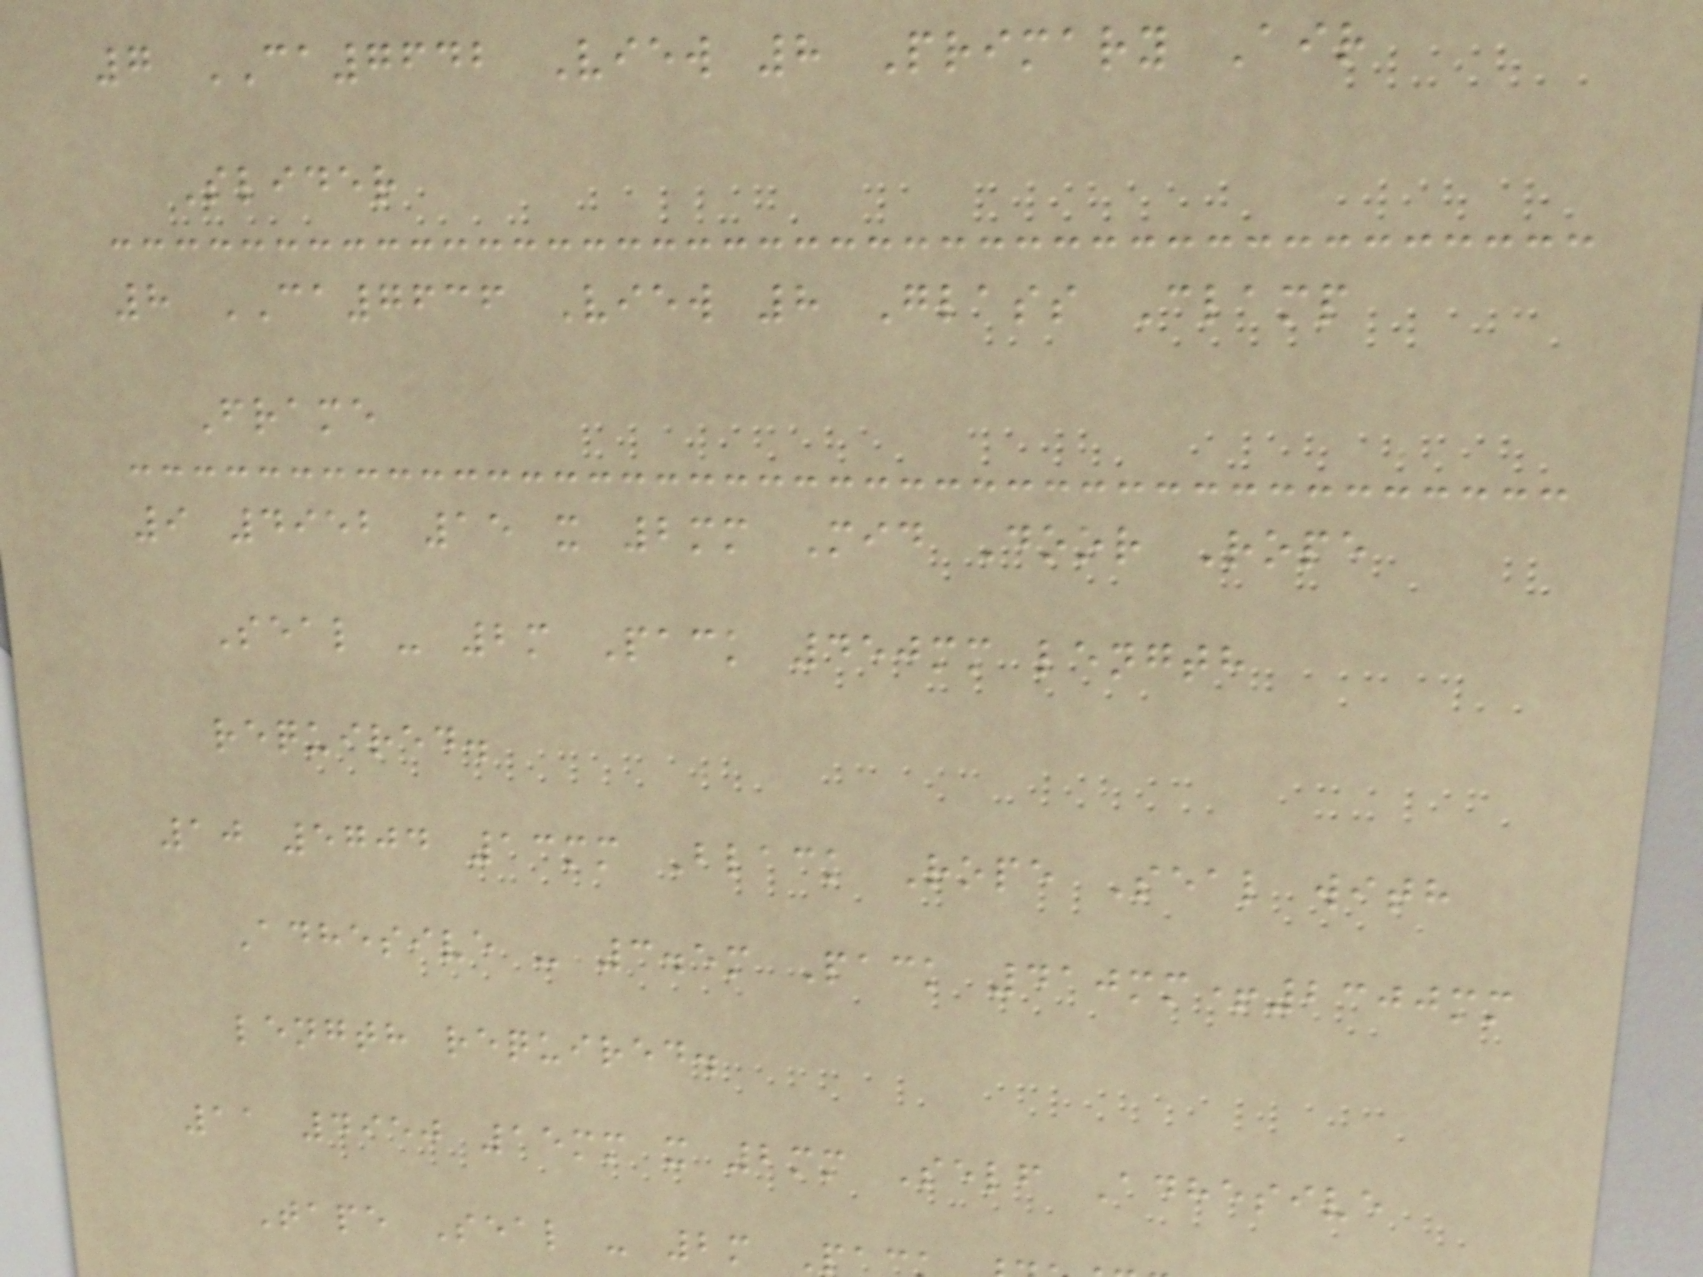7 CA7642 View 8 Primary Air
Slider
8 CA7636 View 8 Glass Clamp
Frame
9 4952 15 x 2mm Mid Door Rope
Seal - 2m Pack 450mm length
required.
10 5704 13mm Black Rope Seal with
Adhesive - 3.5m Pack 410mm+2300mm
length required.
11 4950 15mm x 2mm Self Adhesive
Tape Seal - 2m P
